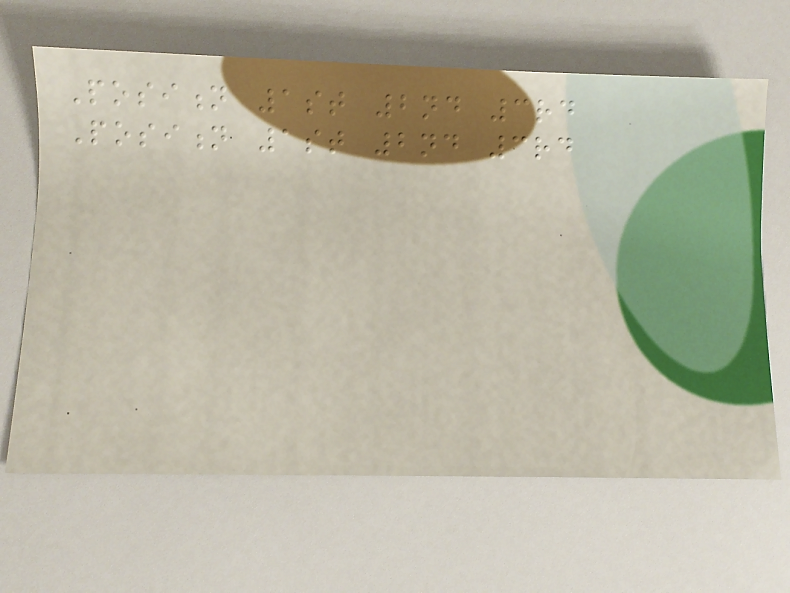Position 1st 2nd 3rd
Position 1st 2nd 3rd
